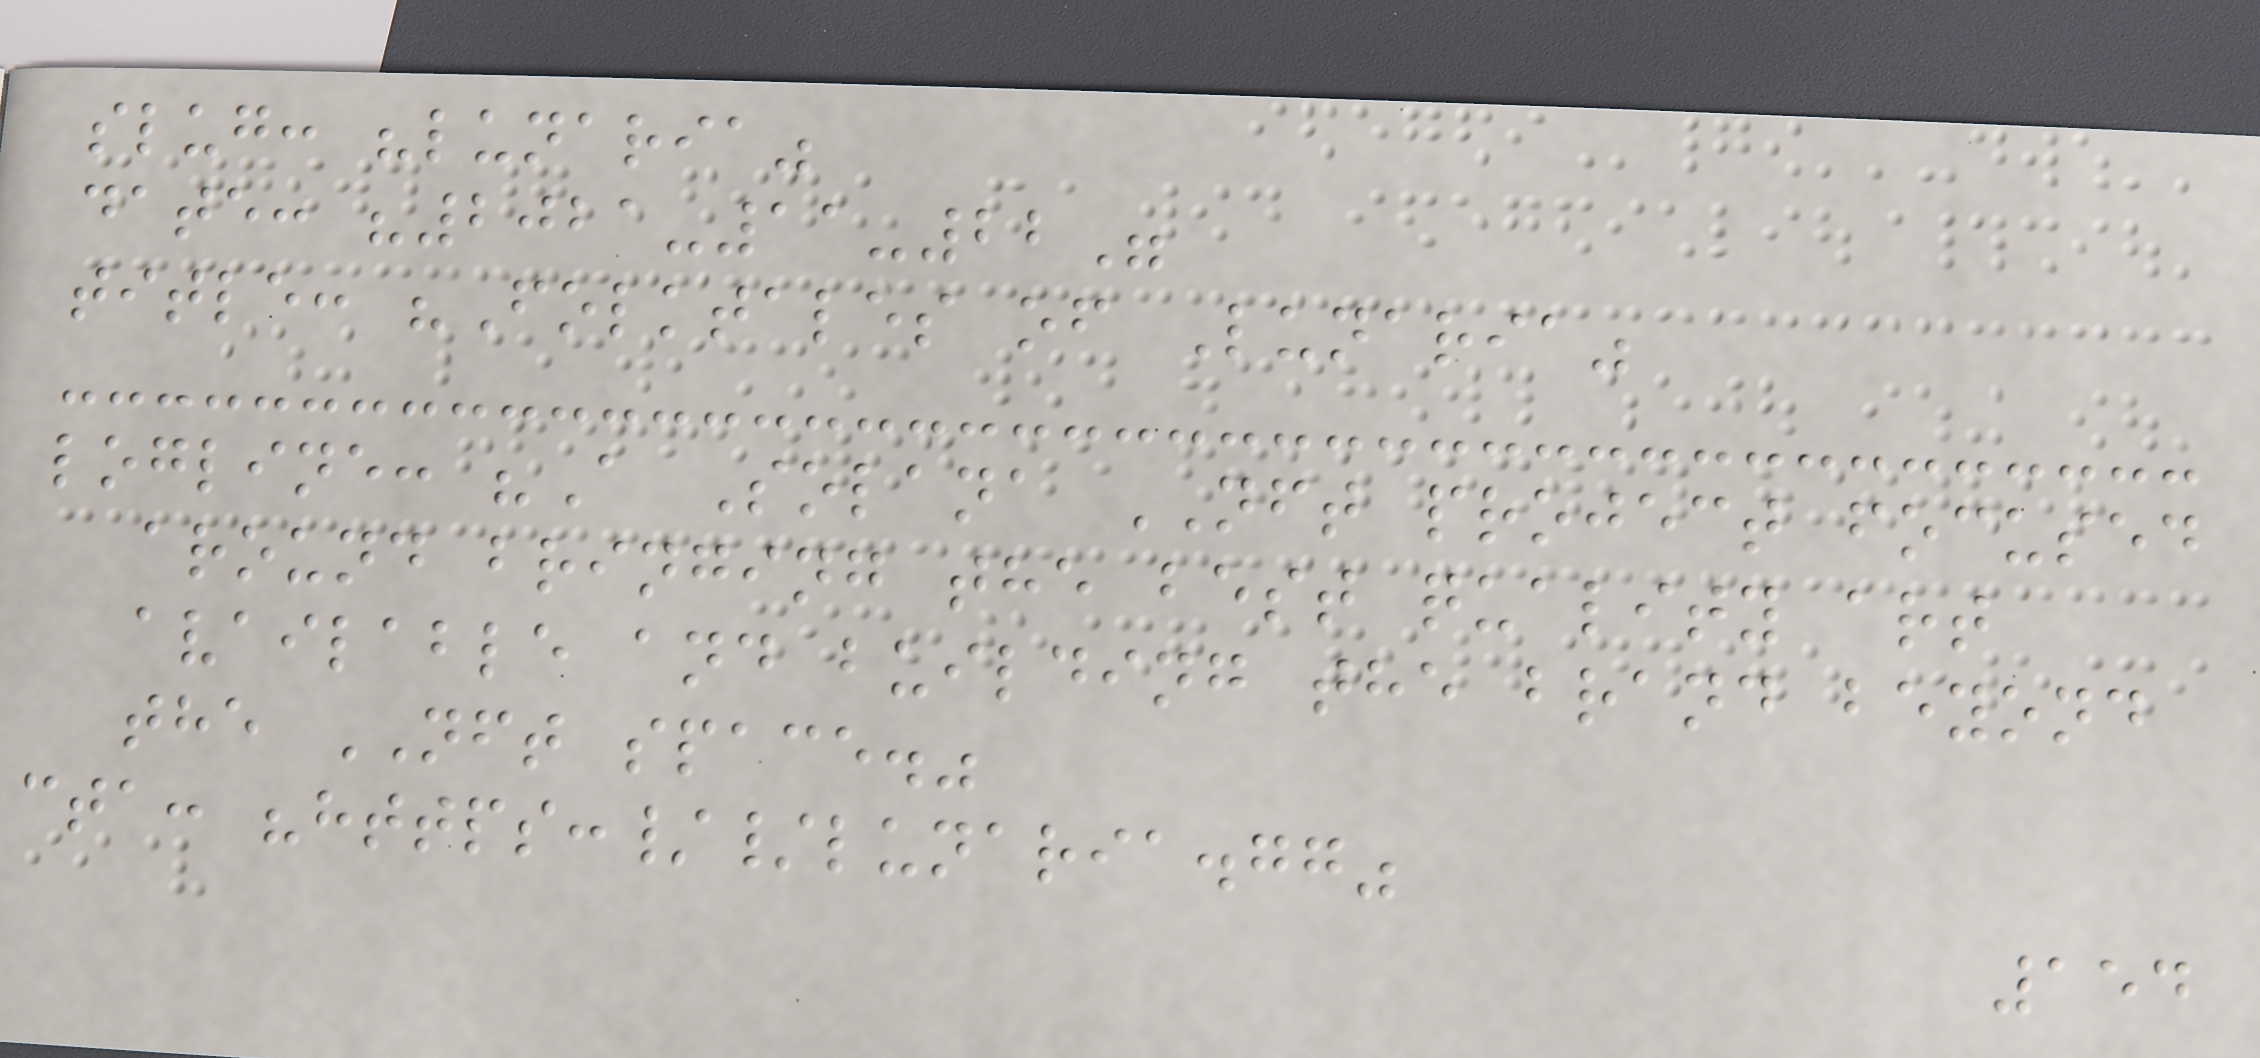slug: "lunaria"
date: "2021-11-22"
title: "Folktales of Lunaria"
logline: "A Solana NFT project focused
around bringing the best quality art
available and building the brand beyond
the NFT space."
cta: "https://lunaria.gg"
154
